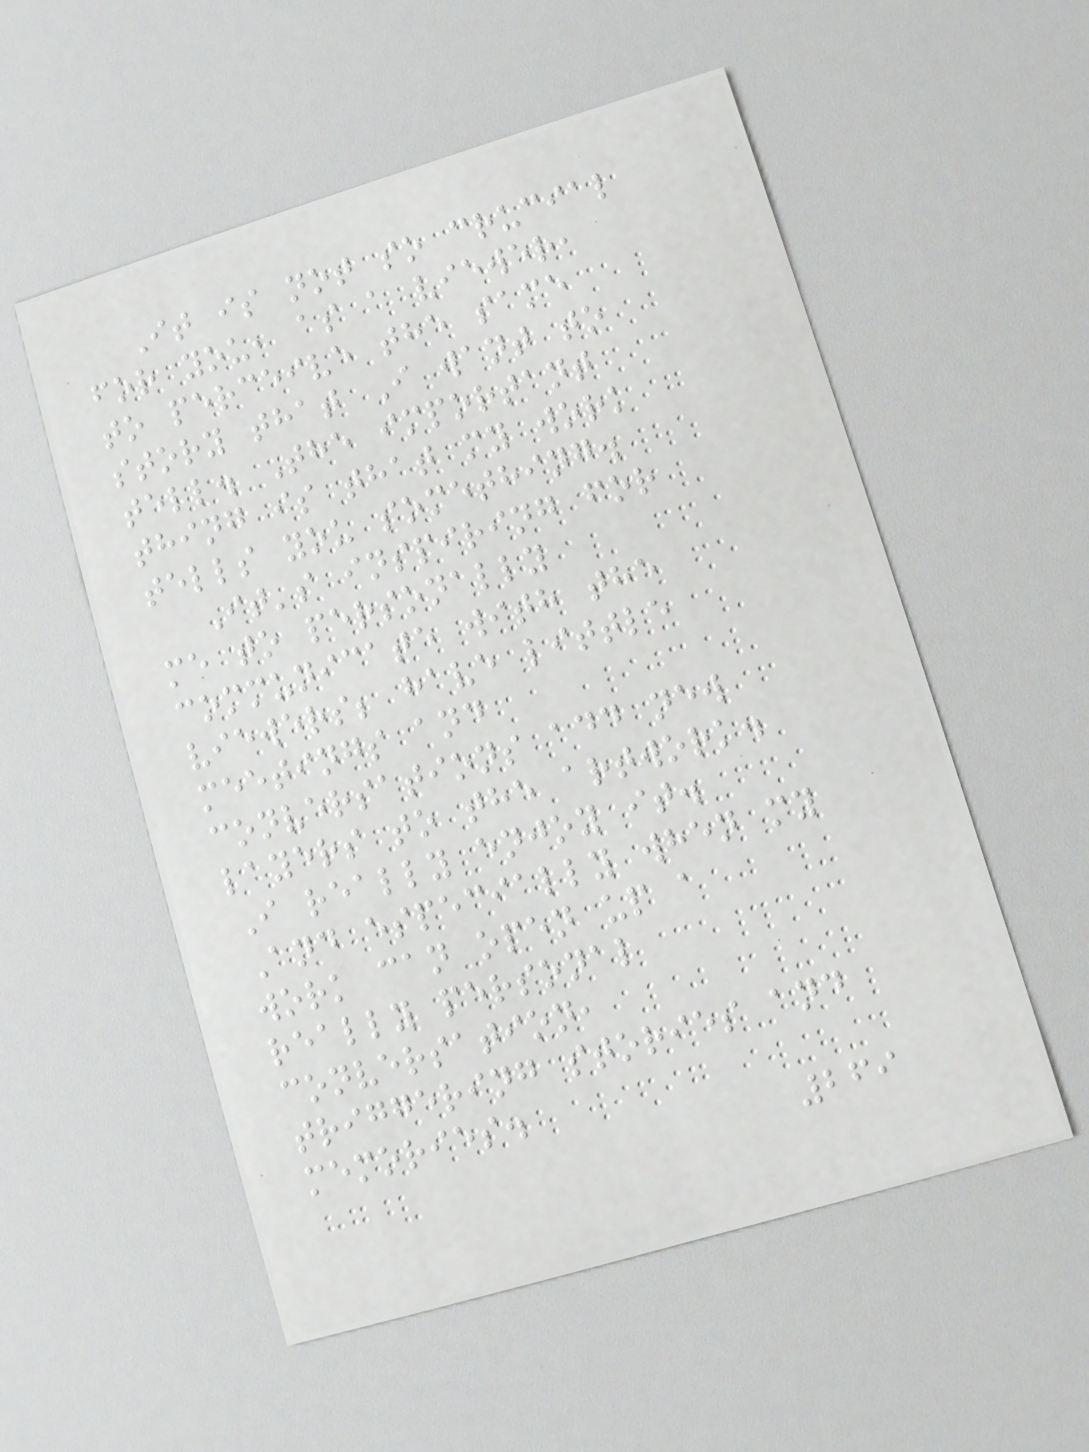It is not so crucial
for you, as a viewer,
to perceive the same
story that I want to
tell. The important
thing is that my work
tells you something.
It's inspiring for
me to personally
communicate with the
viewers; have little
meetings and
conversations add new
layers to the artwork.
I really enjoy it.
And especially when my
work can open up a
really personal
conversation,
triggering stories and
memories.
269
